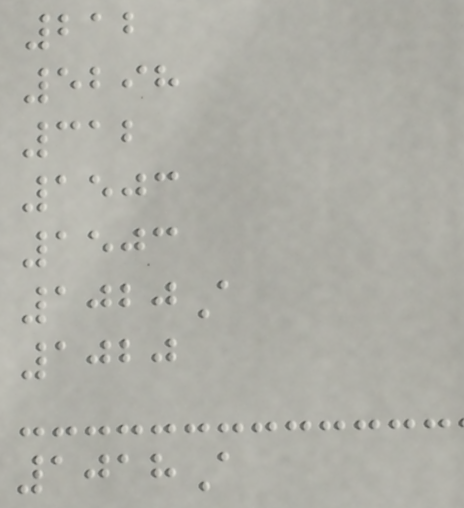212
5298
312
1503
1503
1020A
1020
1018A
